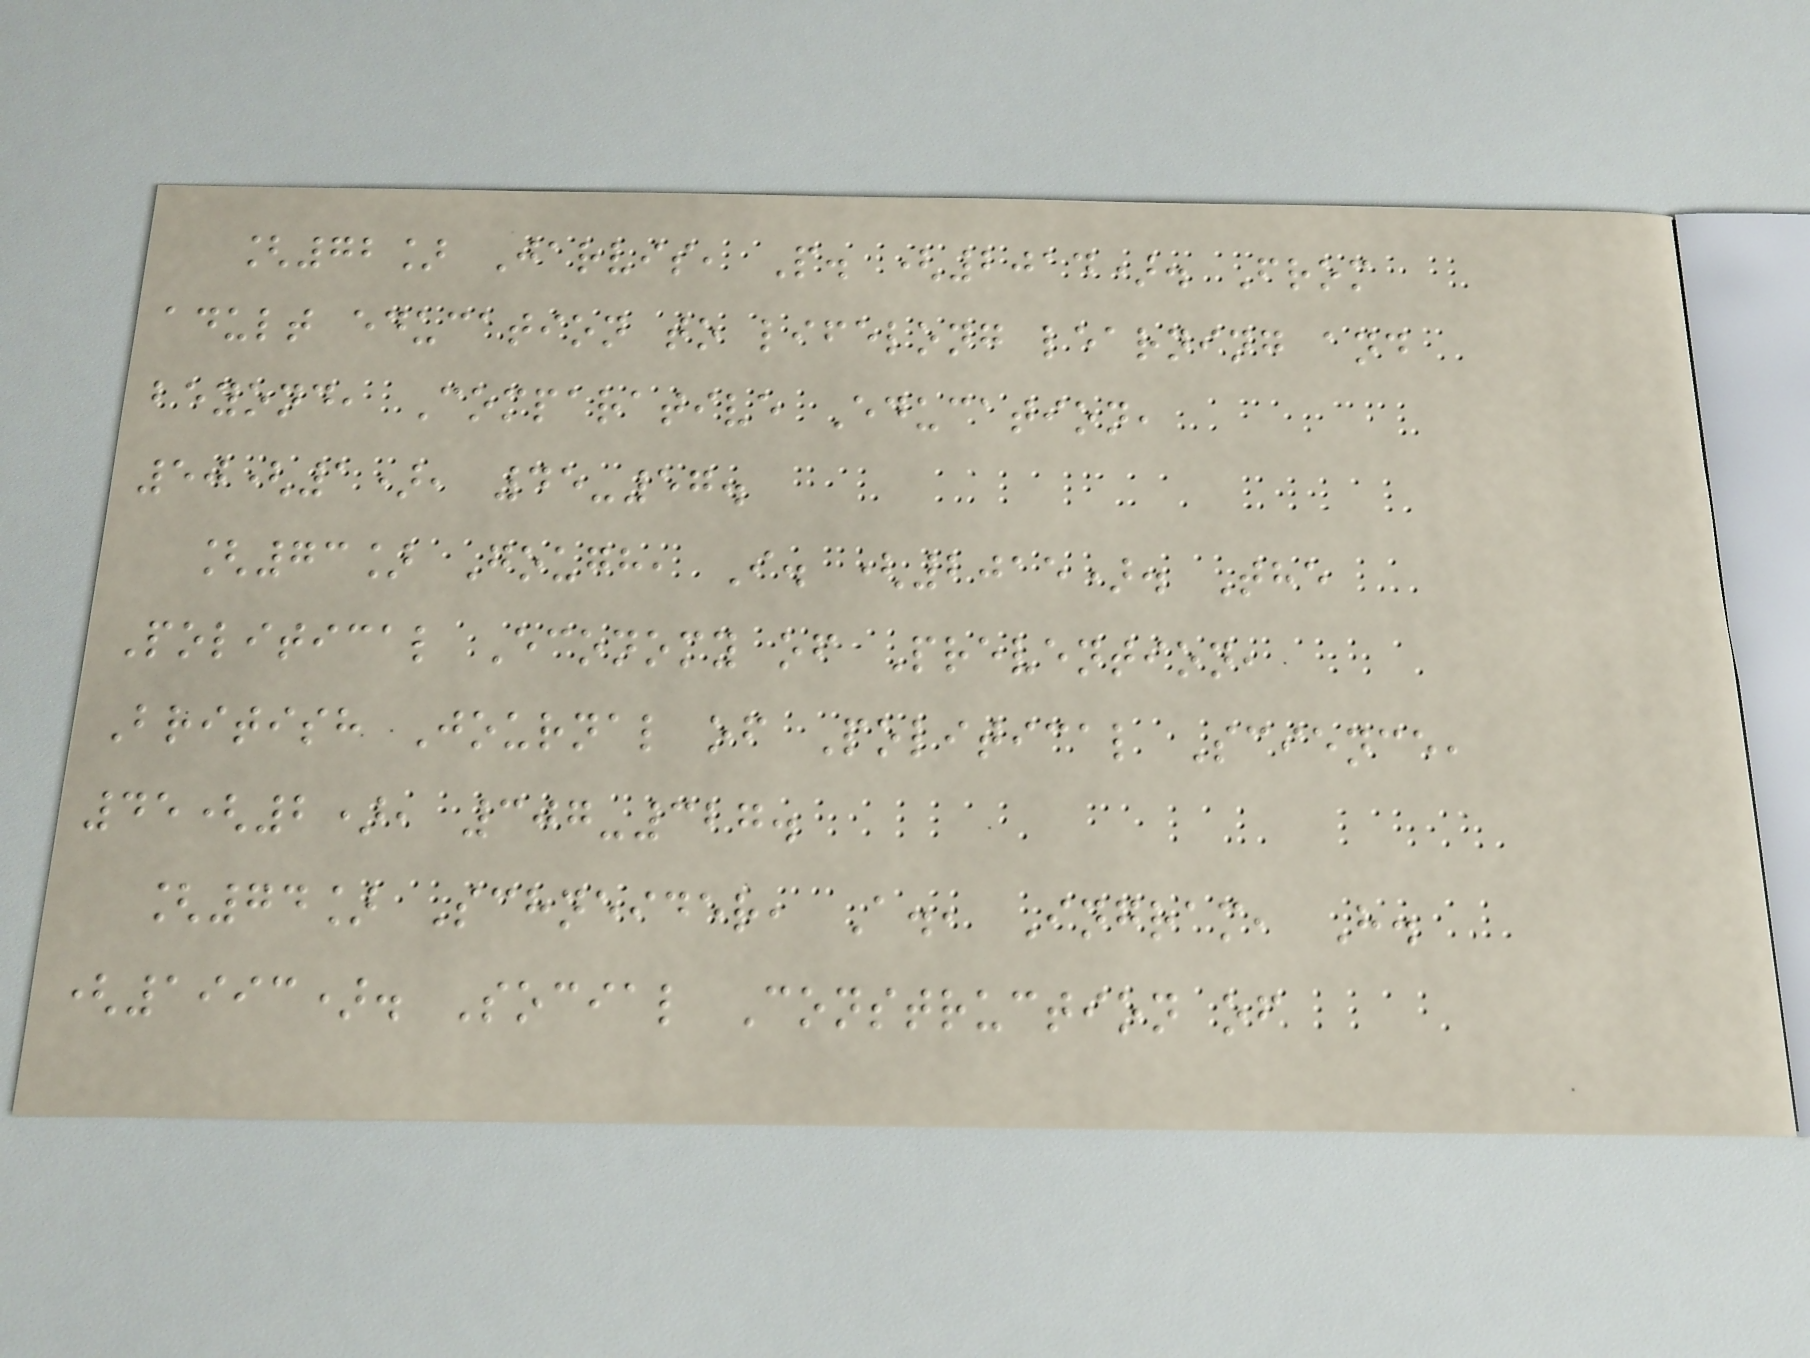[72] Jarvis, P. (2014). From
adult education to lifelong learning and
beyond, Comparative Education,
50(1), 45-57.
[73] Gough, I. (2015). The
Political Economy of Prevention,
British Journal of Political Science,
45(2), 307-327.
[74] Schneider, A., Ingram, H.
(1993). Social Construction of
